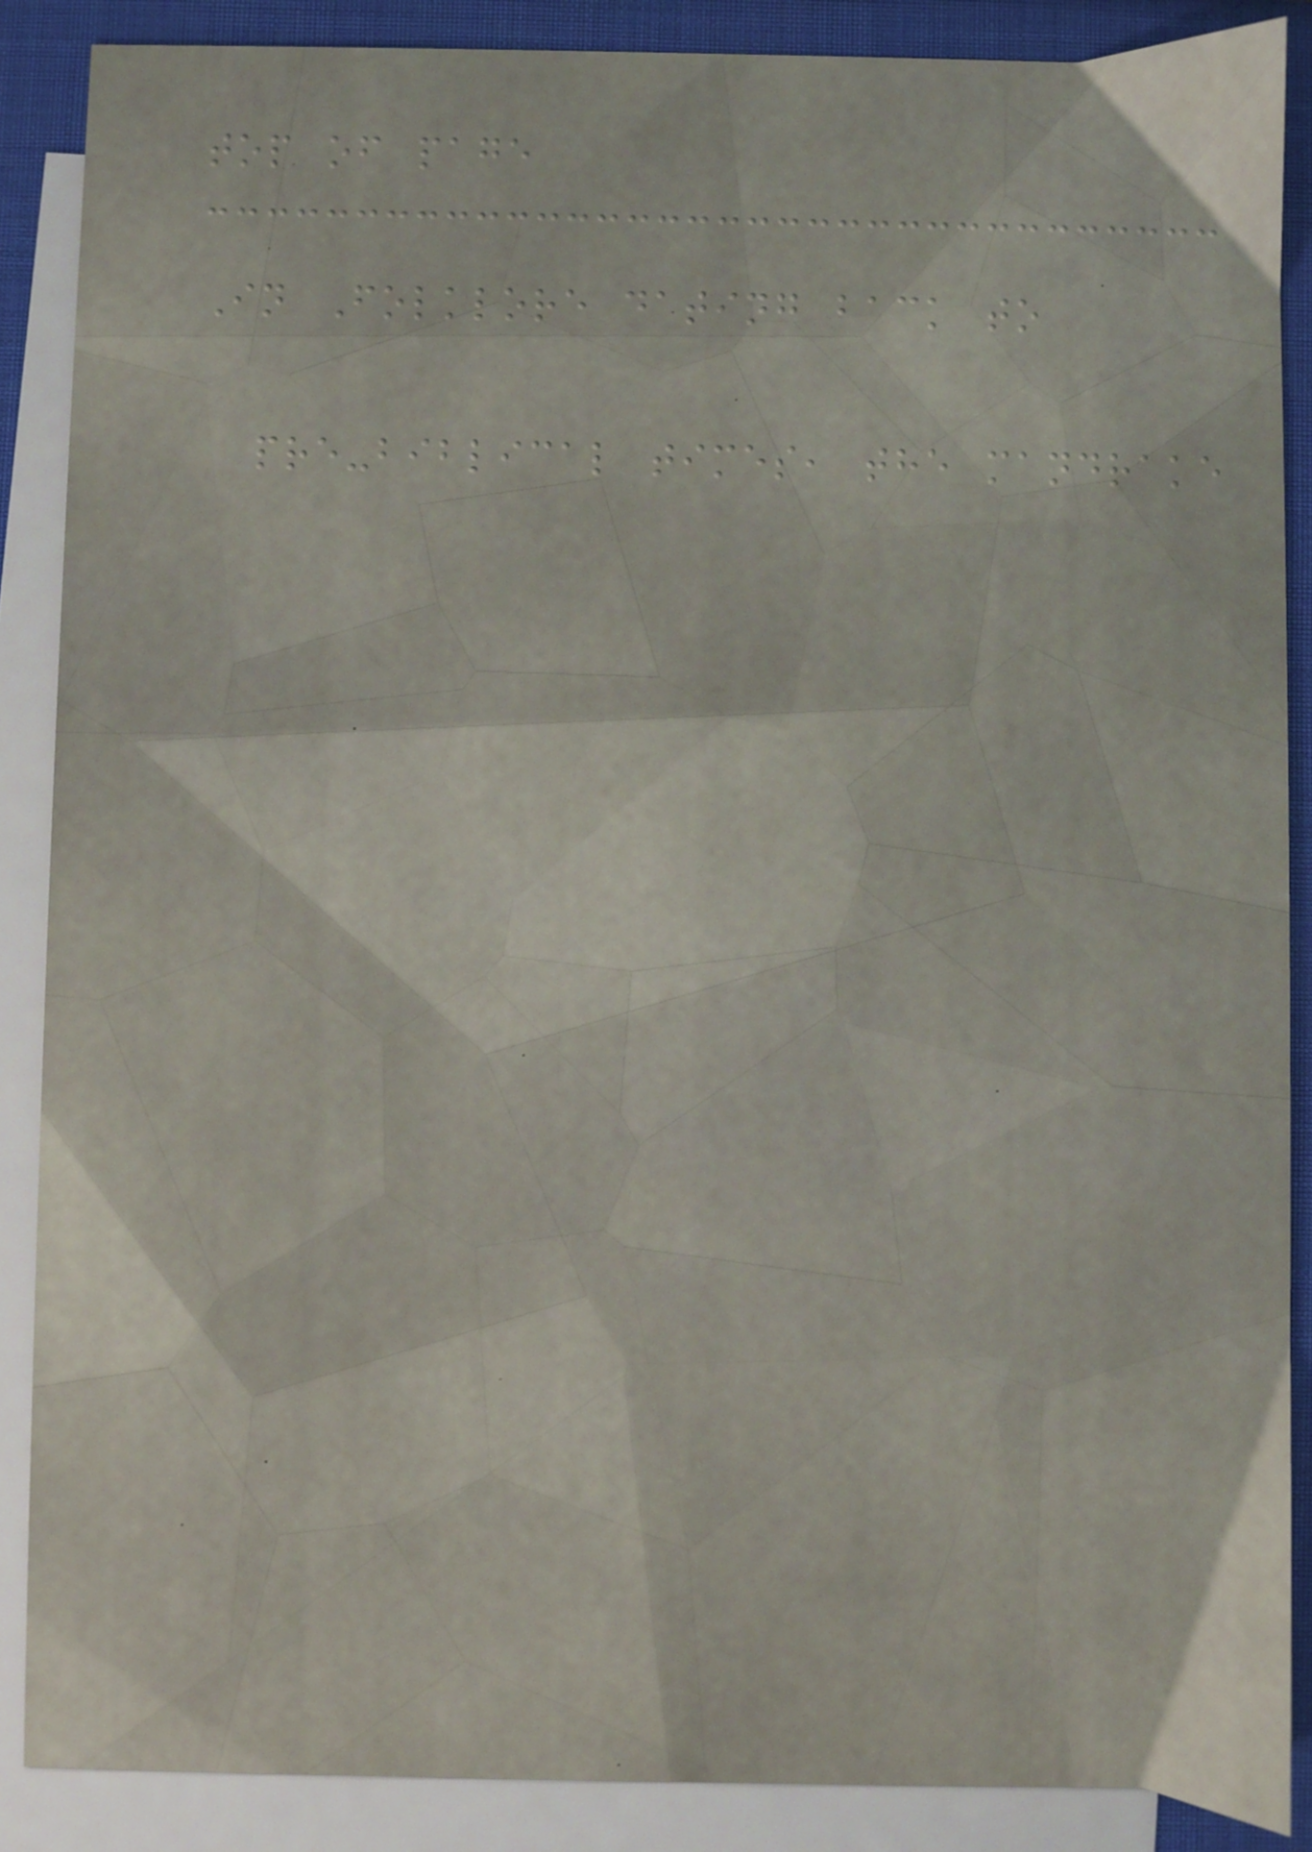top of page
In Folklore dating back to
pre-biblical times, the mandrake
